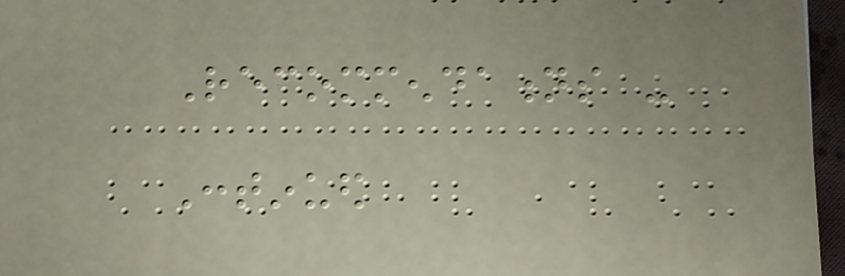Recommendations -
Continued
